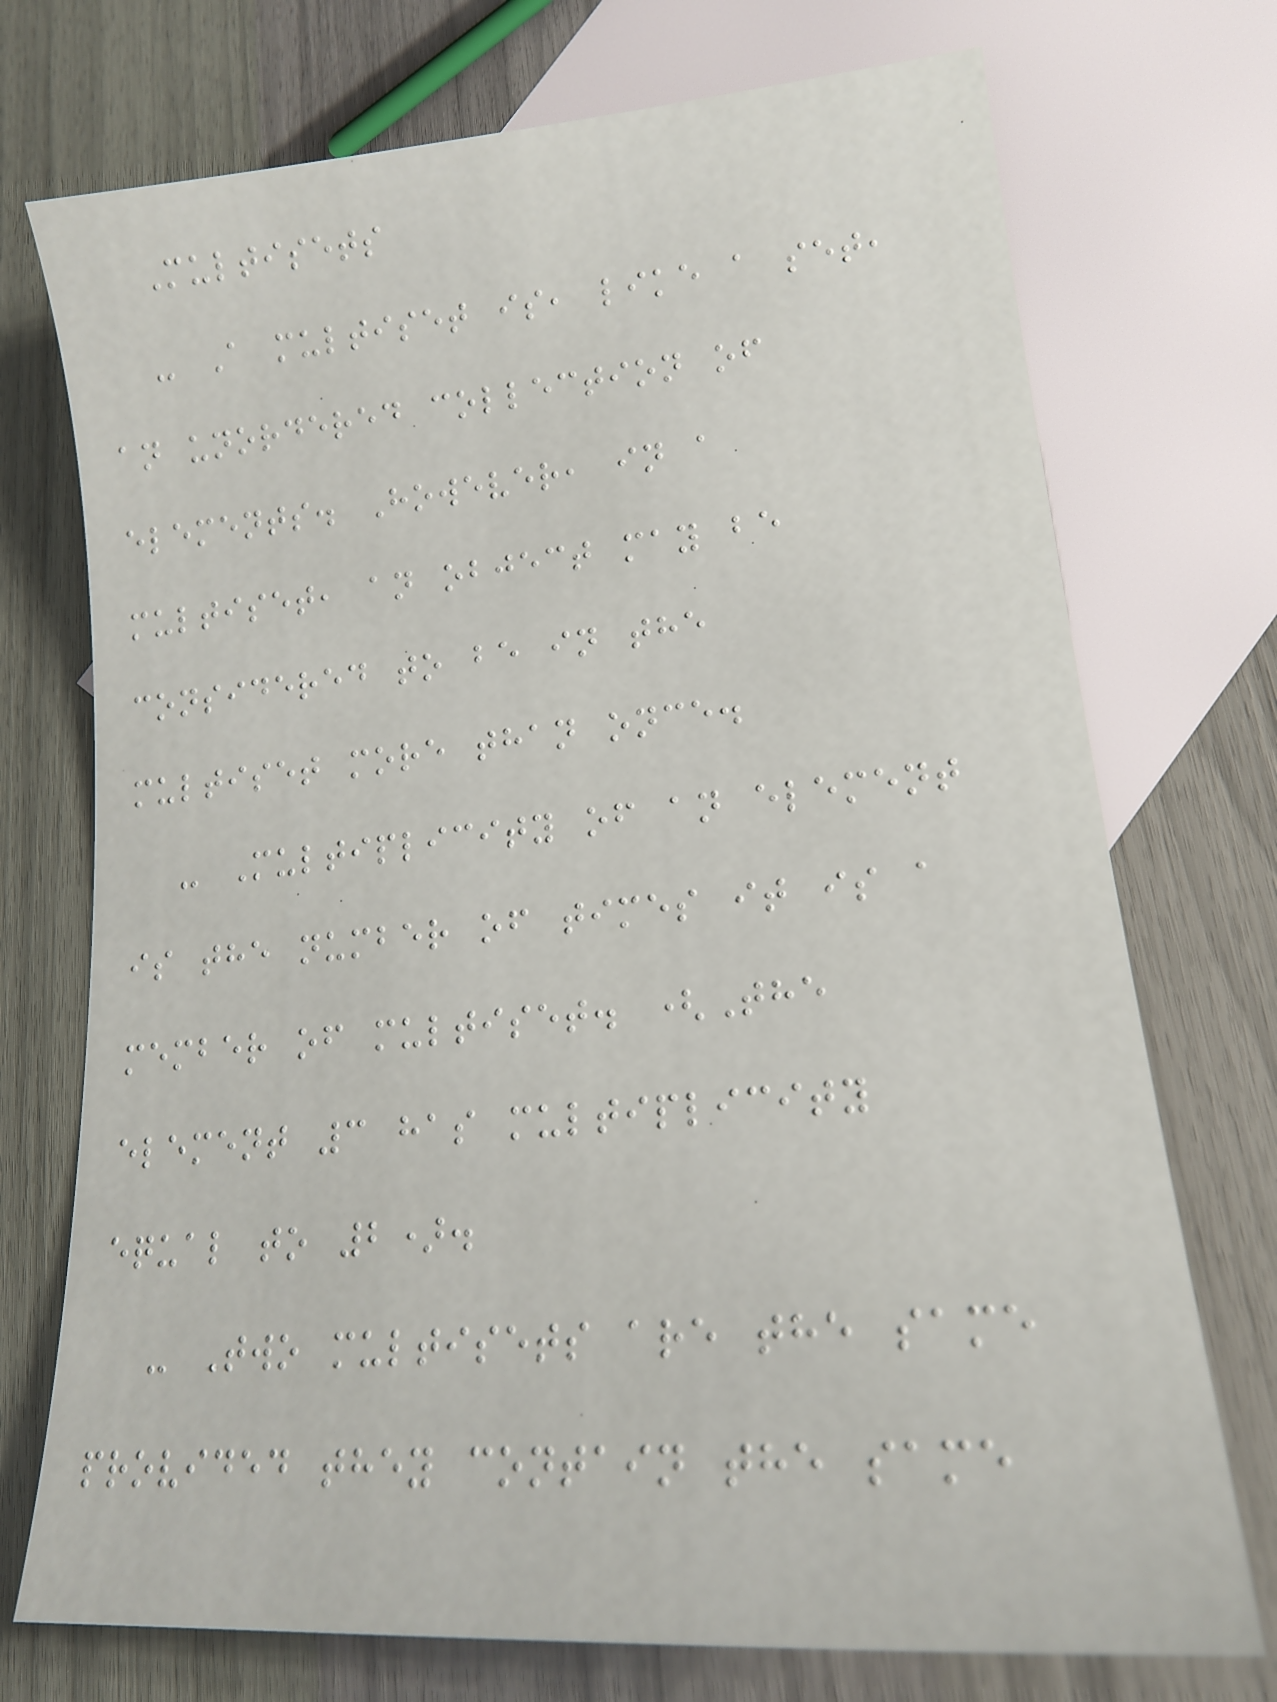Multisets
- A multiset is, like a set,
an unordered collection of
elements. However, in a
multiset, an object may be
considered to be in the
multiset more than once.
- Multiplicity of an element
is the number of times it is a
member of multiset. (The
element 3 has multiplicity
equal to 2).
- Two multisets are the same
provided they contain the same
